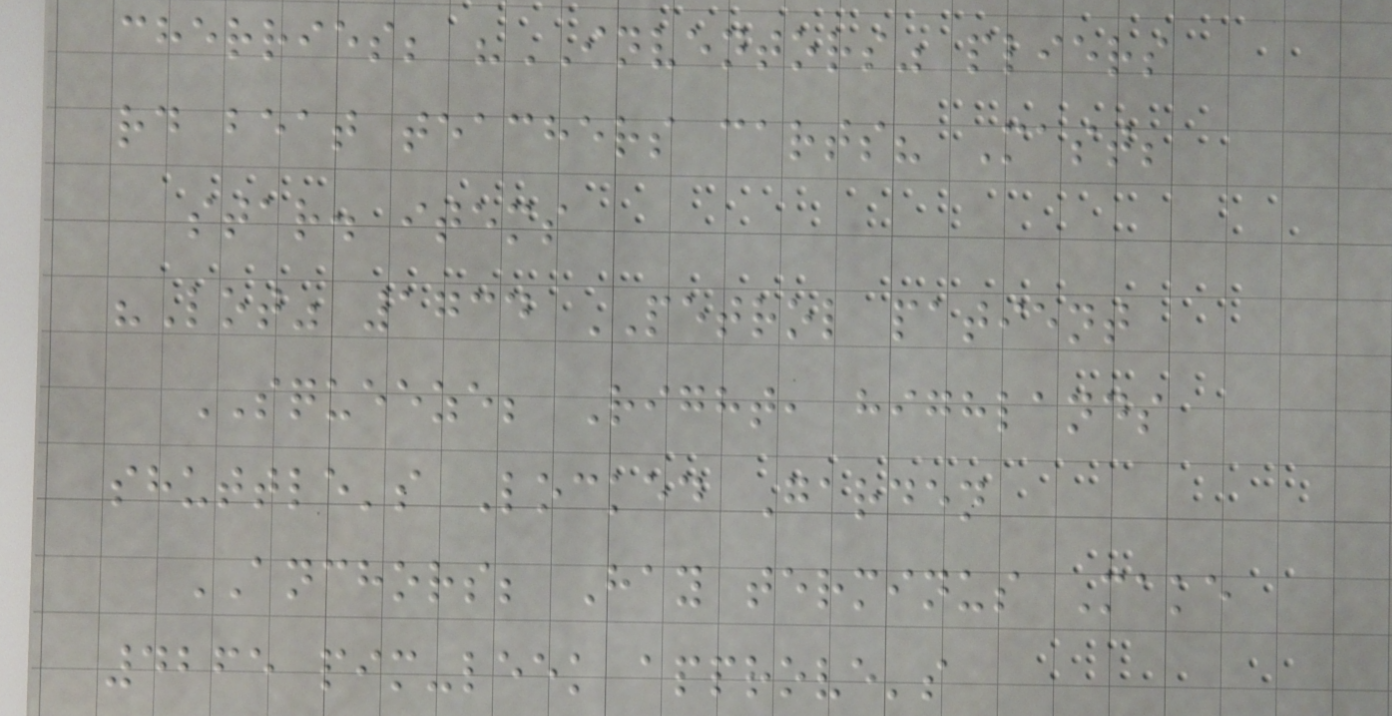cherries; "INVENTORS" pliers
rd beat teachers carts? Mast;
star. items
"Lot" 1734 PETROL patient
SQUEEZE; Right, highlands
shuttle's Locked Garden
ANCHORS; Hay terminus Make
4265 pim-leek approve's
